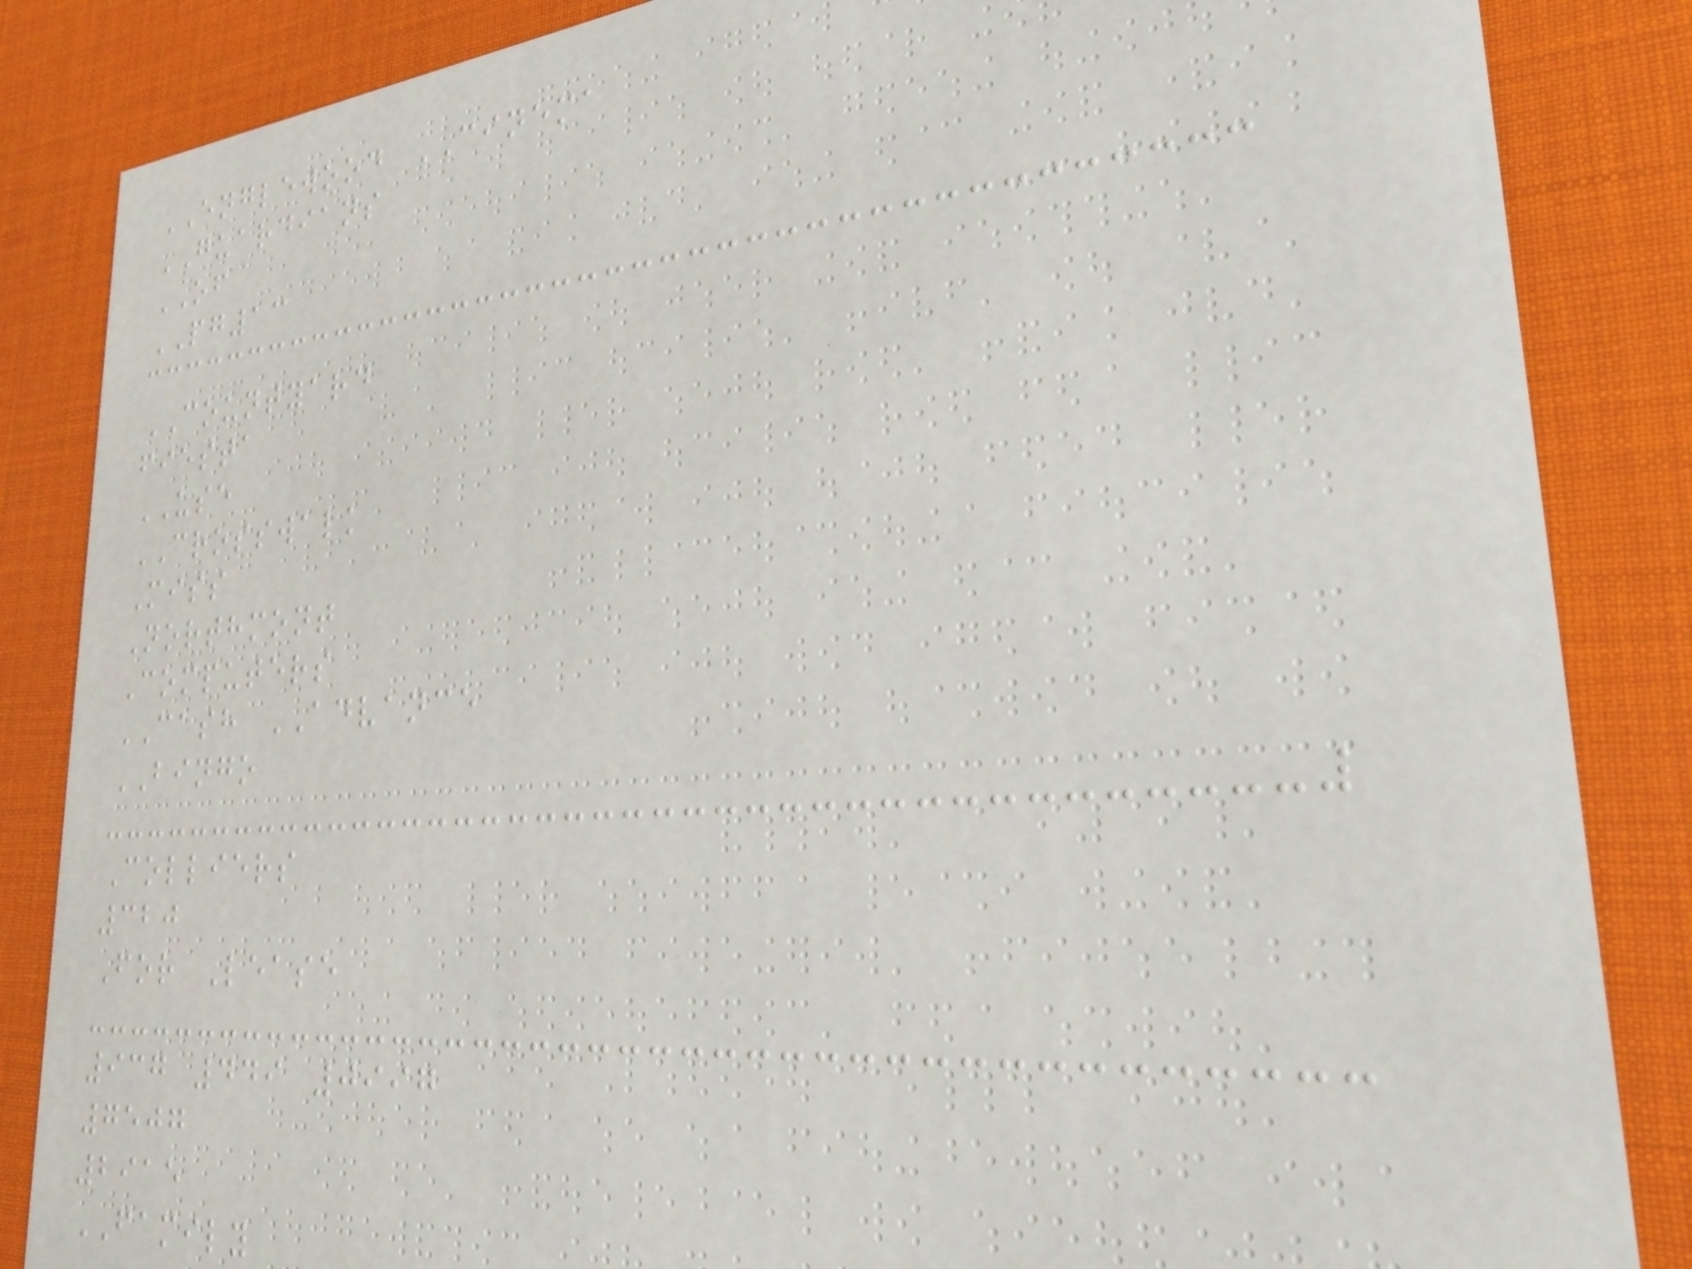ENGLEWOOD CINEMA
GUARDIANS
OF
PG13
COUNTYARD
fiesta
USE
CROSSWALK
Miss
Northmont
Computers
CASH ADVANCE
BINGO
Colliers
320
For Lease
937 449 0997
7507
2915
FAMILY
